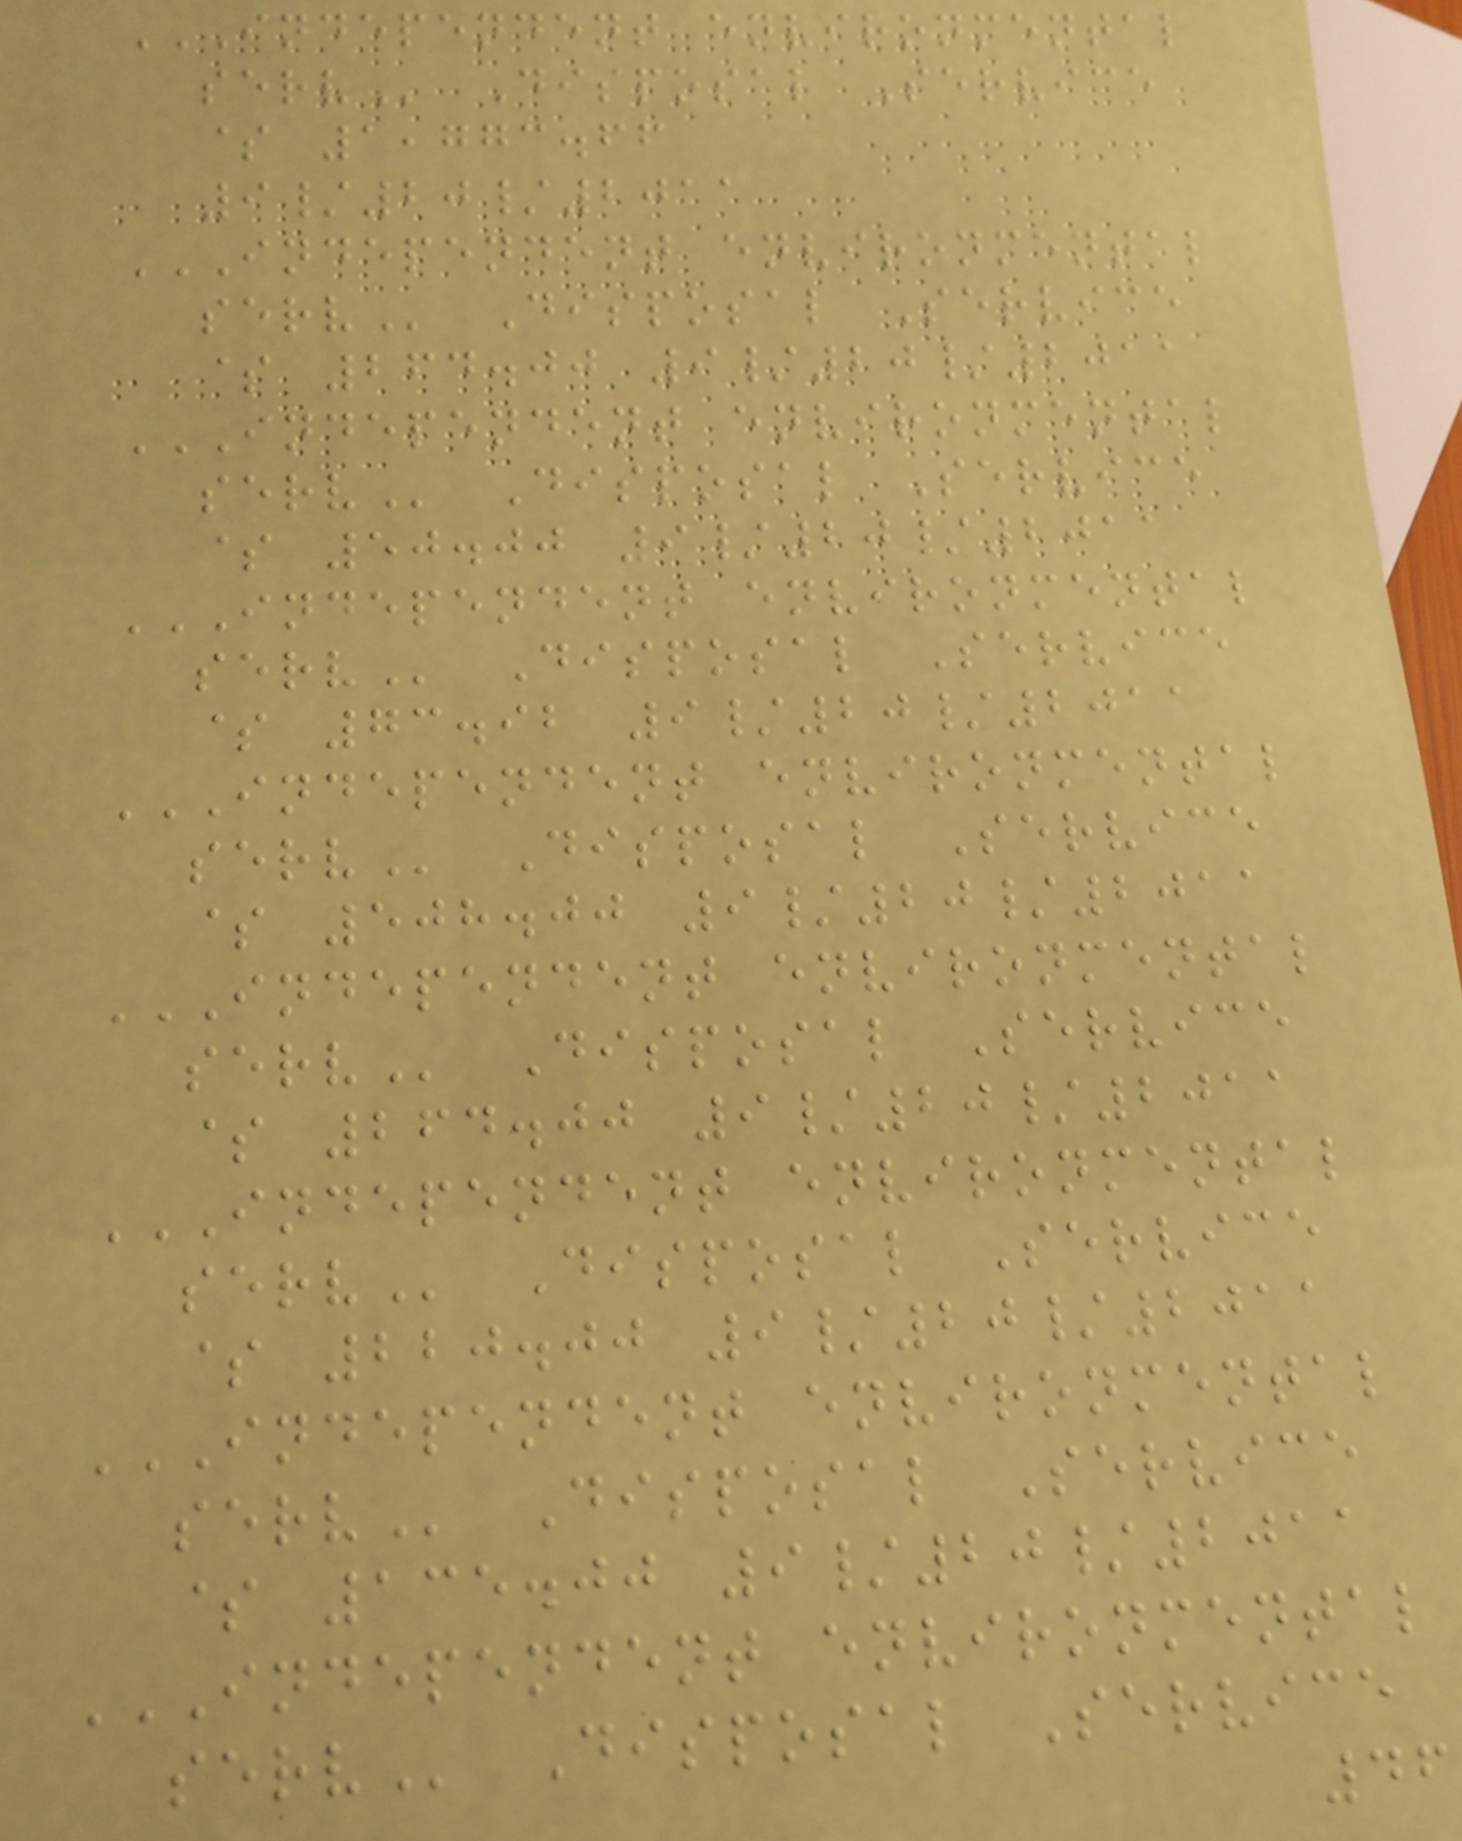INDEPENDENT ENVIRONMENTAL
SERV Disposal Service
$ 1,773.66
9/20/2011
INDEPENDENT ENVIRONMENTAL
SERV Disposal Service
$ 264.00 9/20/2011
INDEPENDENT ENVIRONMENTAL
SERV Disposal Service
$ 50.00 9/20/2011
INDEPENDENT ENVIRONMENTAL
SERV Disposal Service
$ 73.92 9/20/2011
INDEPENDENT ENVIRONMENTAL
SERV Disposal Service
$ 508.00 9/20/2011
INDEPENDENT ENVIRONMENTAL
SERV Disposal Service
$ 264.00 9/20/2011
INDEPENDENT ENVIRONMENTAL
SERV Disposal Service
$ 220.00 9/20/2011
INDEPENDENT ENVIRONMENTAL
SERV Disposal Service
$ 135.00 9/20/2011
INDEPENDENT ENVIRONMENTAL
SERV Disposal Service
46
